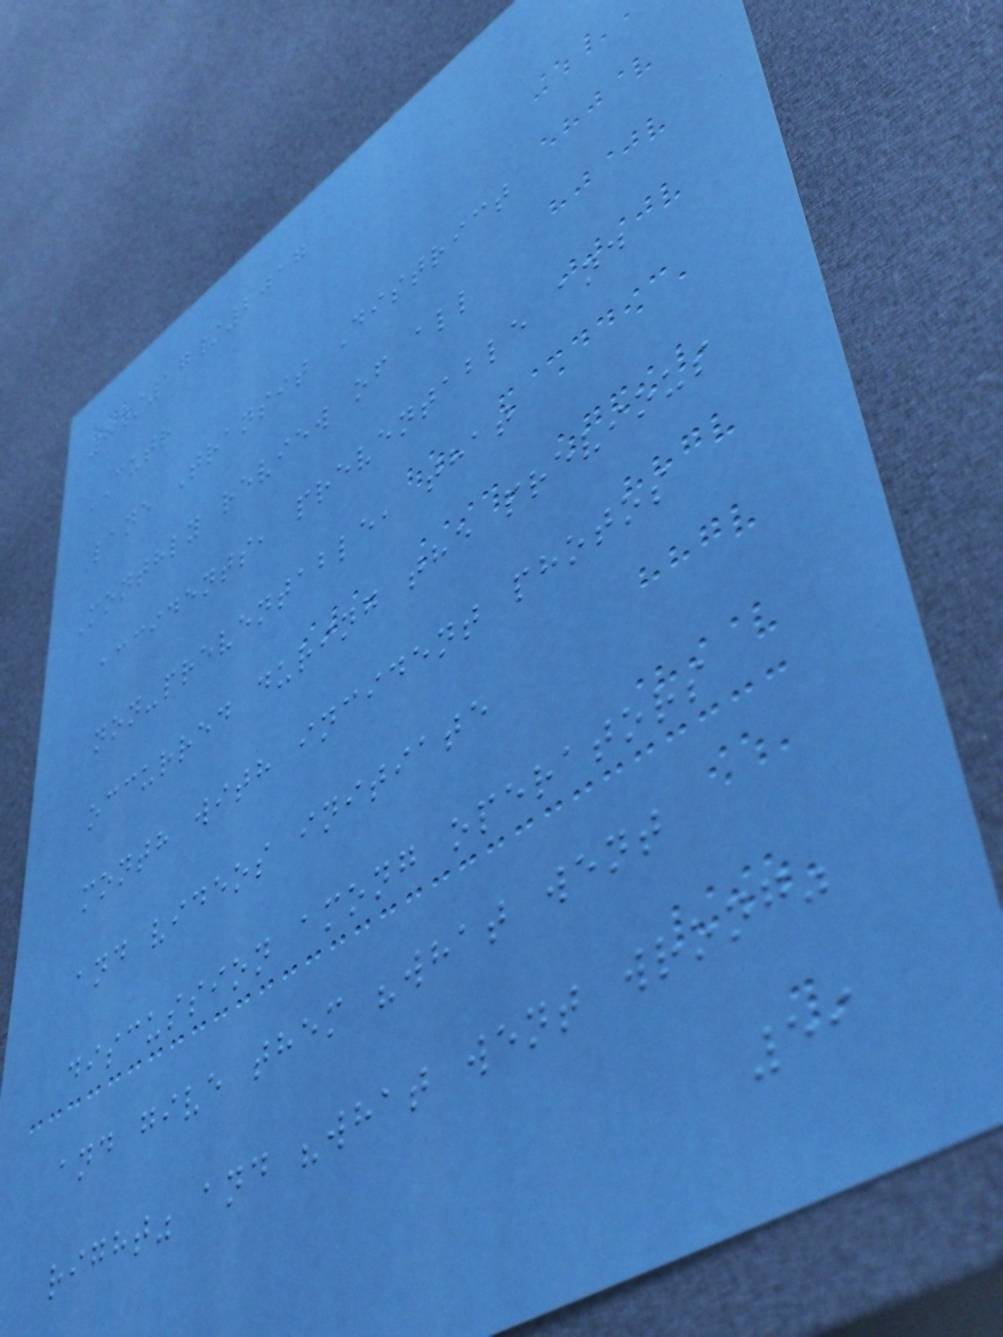8/17/2017
CUTR
Lane Transit District
Monthly review of all
accidents, preventable and
non-preventable, that
occurred during the previous
month with incident photos
and videos initiate
discussion among operators
and give them "what went
right" and "what went wrong"
59
